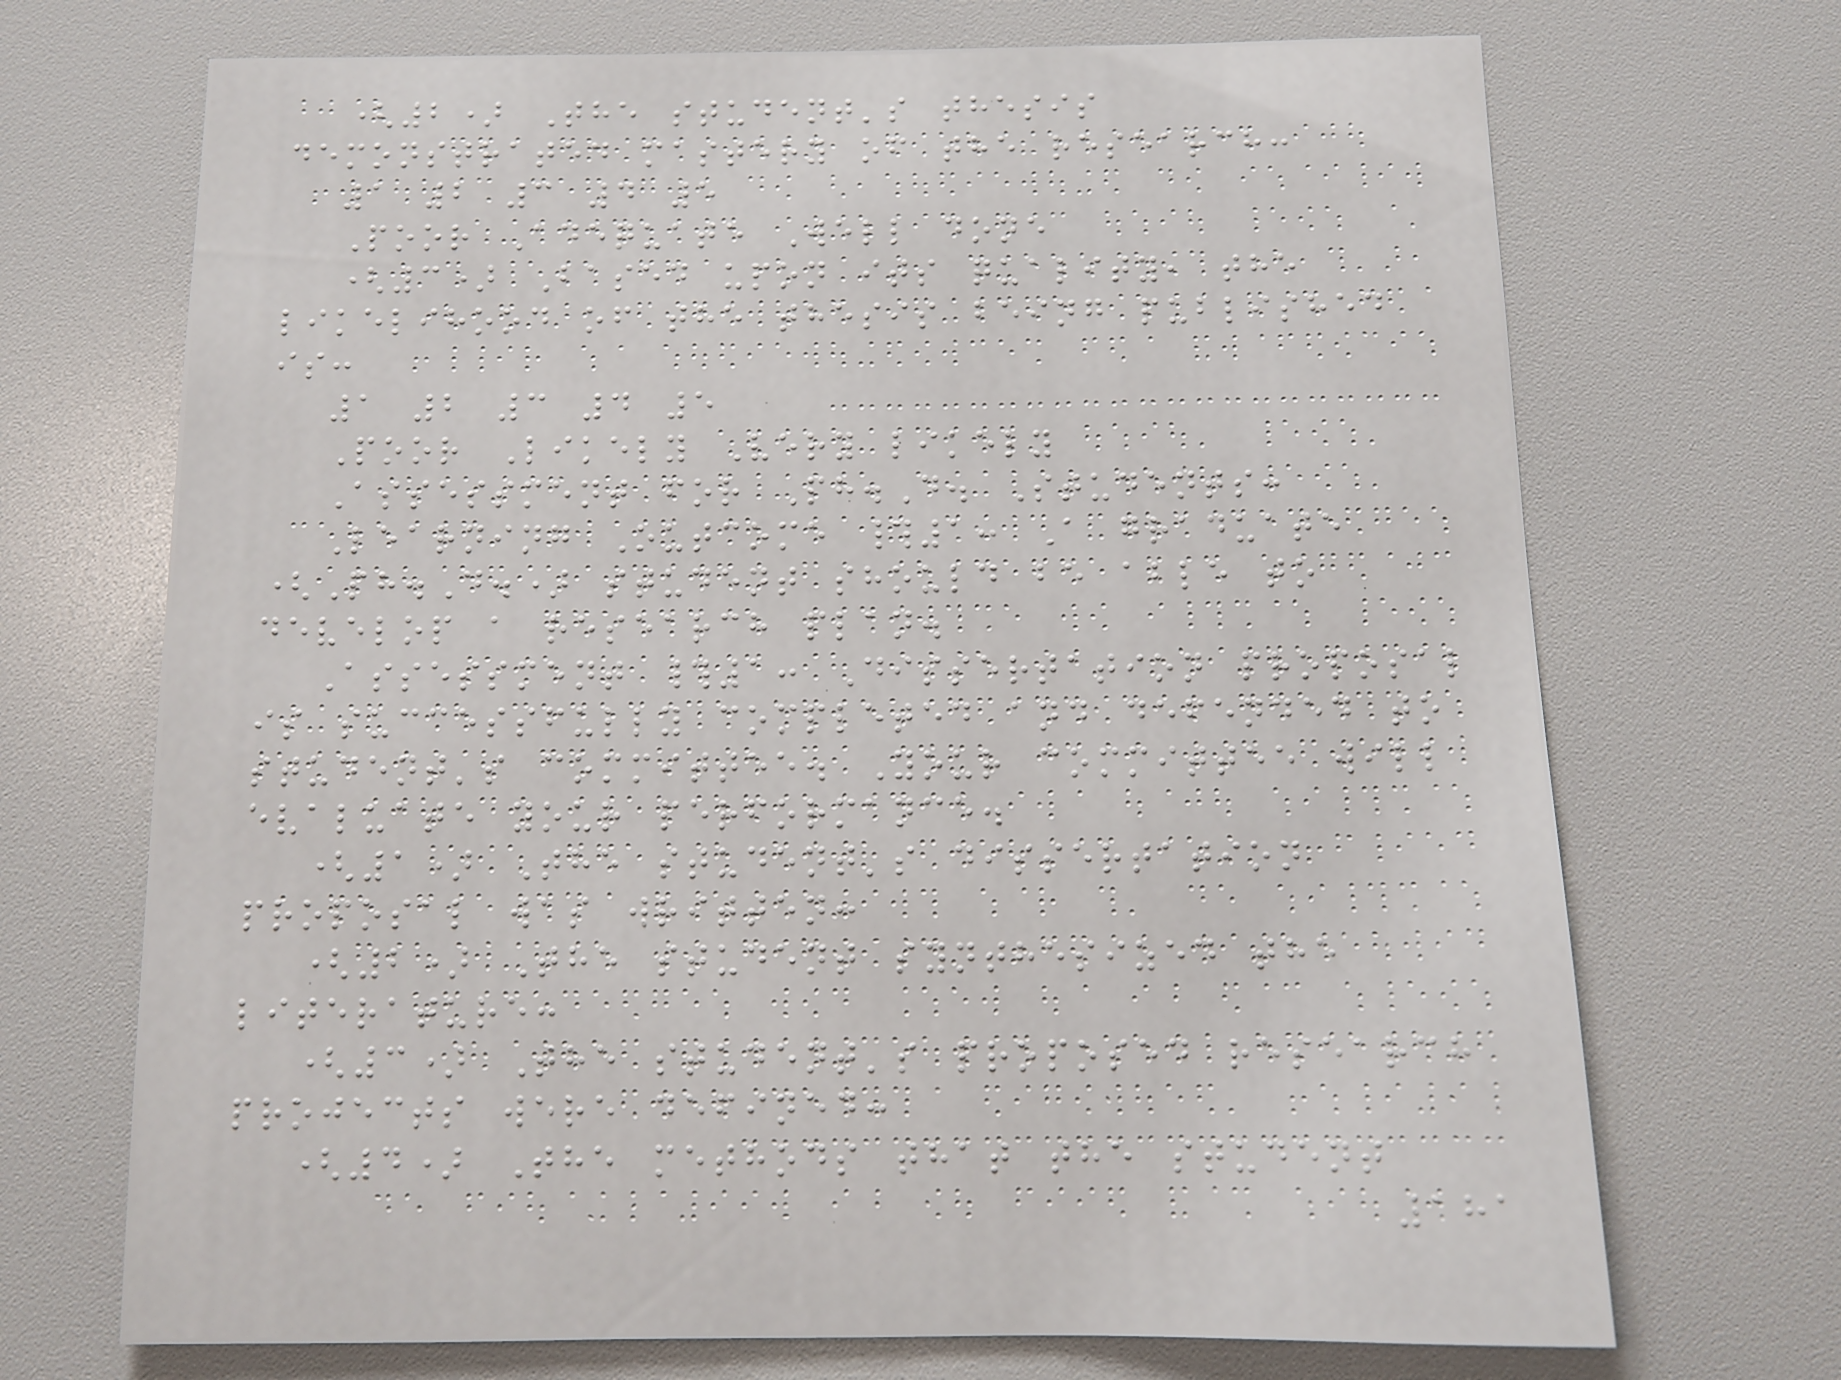(2) The student's thesis
demonstrated mastery of the research:
1 2 3 4 5
Poor Adequate Well done
(3) Based upon its quality, the
likelihood of the thesis being published
is:
1 2 3 4 5
Poor Likely Very likely
Assessment for Ph.D. Students:
Learning Outcome #1: A graduate
(Ph.D.) student should be able to
develop a research plan.
Assessment #1: Dissertation proposal
is successfully completed and defended to
student's committee. Your committee will
evaluate your performance.
(1) The student's dissertation
proposal was written:
(2) The student synthesized the
literature:
(3) The student's proposed research
projects were defined:
(4) The methods that the student
181
